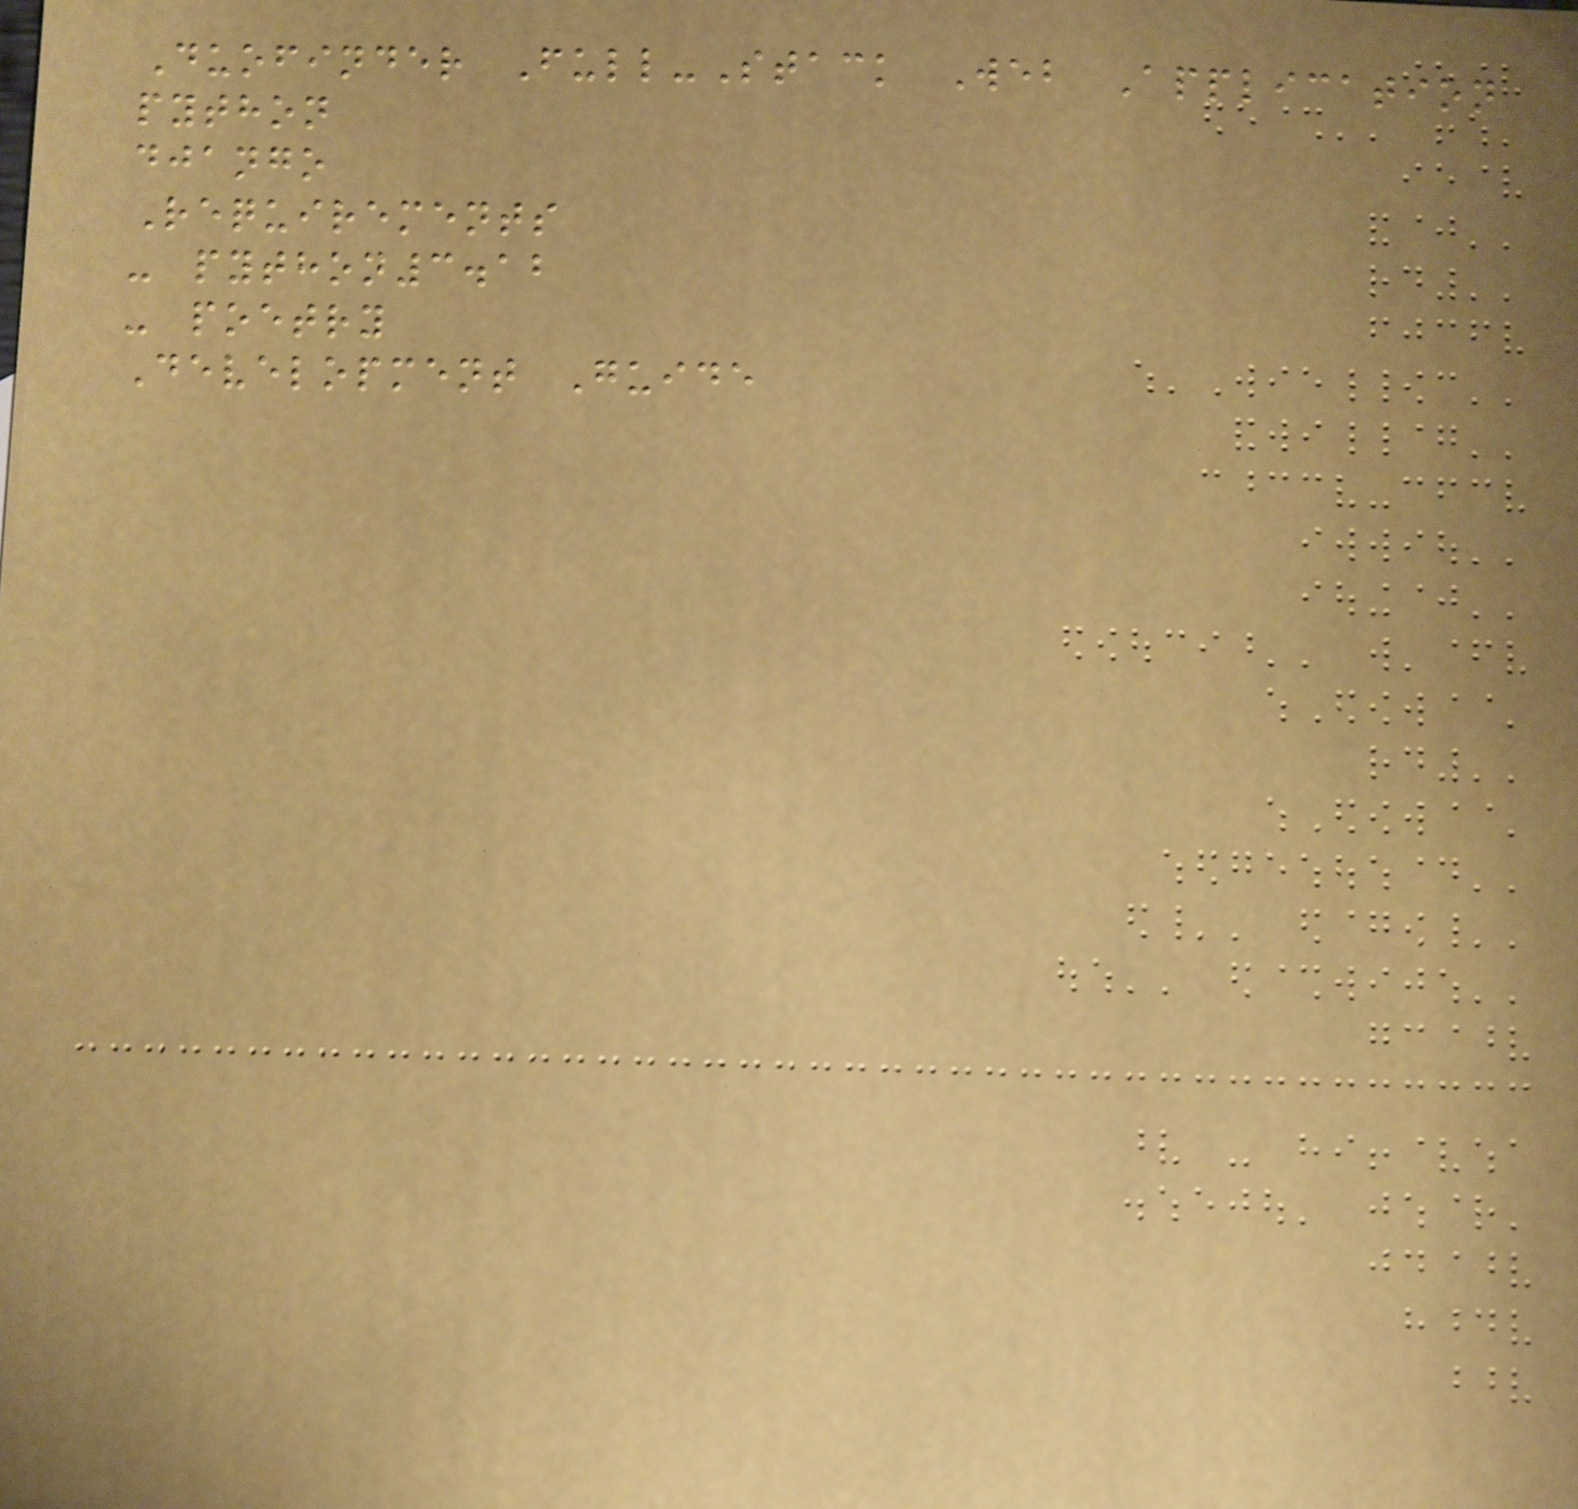Duofinder Full-Stack Web Application
python
django
Requirements
- python3.12
- poetry
Development Guide
